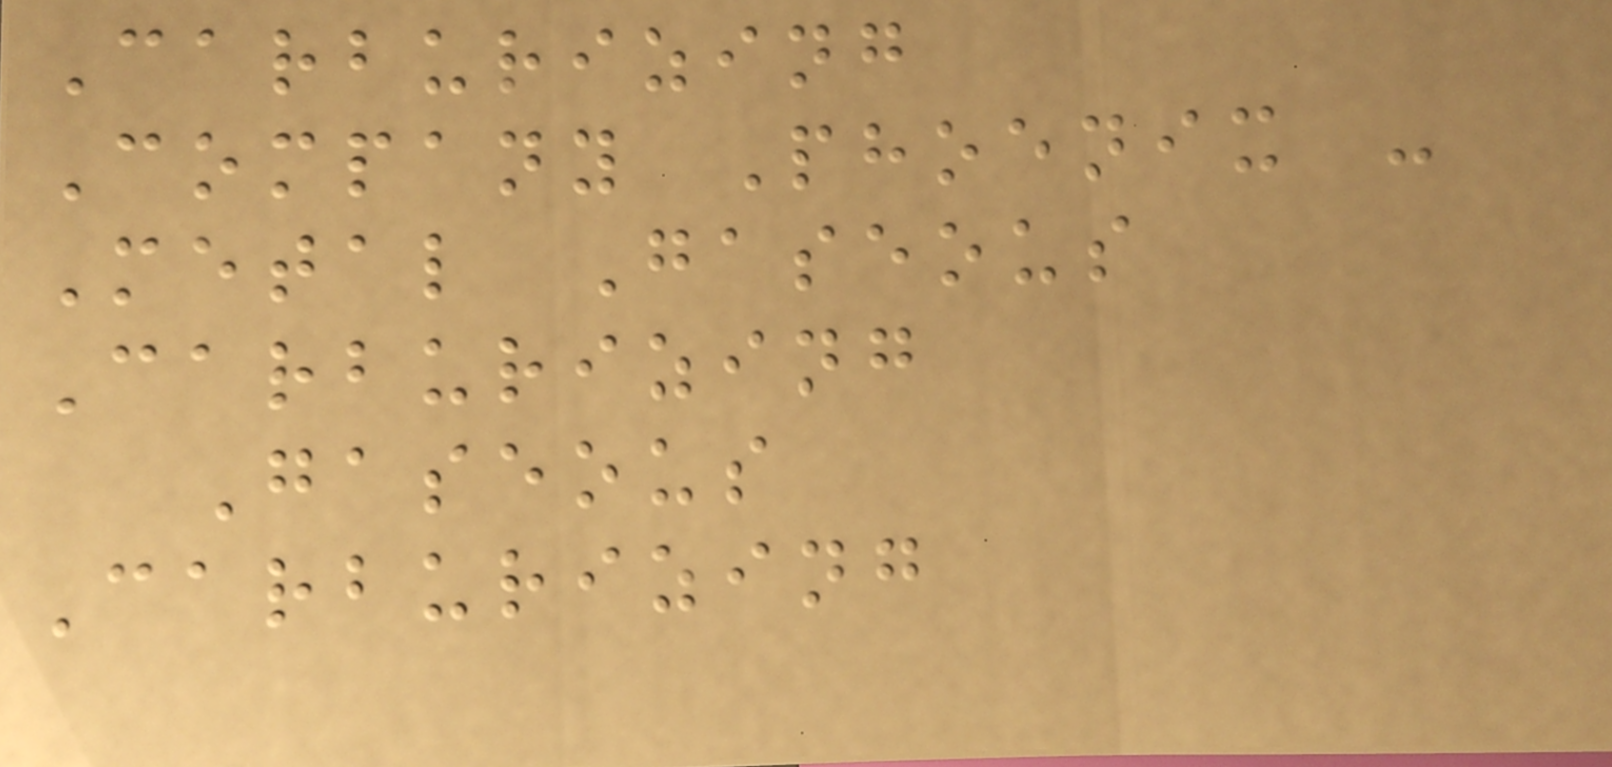Carburizing
Company Phoenix -
Metal Gaseous
Carburizing
Gaseous
Carburizing
